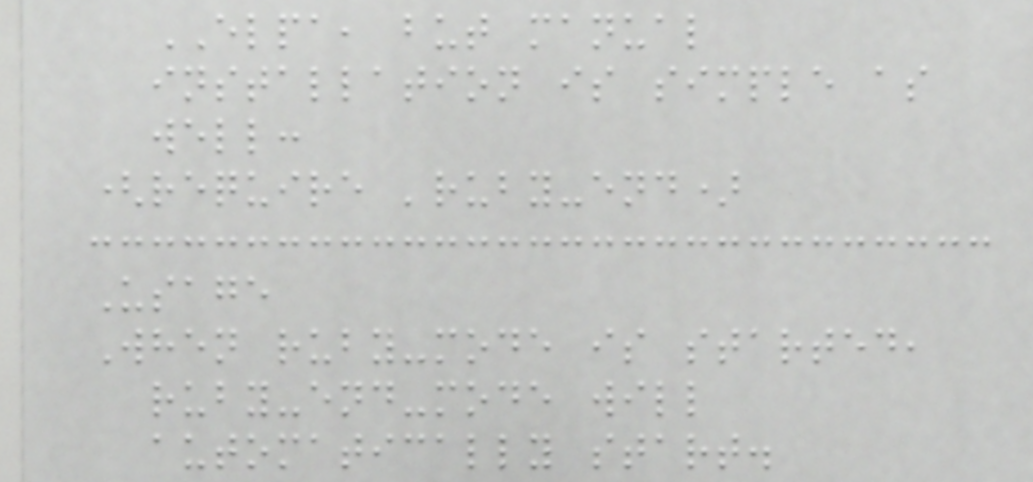ELPA, but manual
installation is simple as
well:
(require 'ruby-end)
Usage
When ruby-mode is started,
ruby-end-mode will
automatically start.
